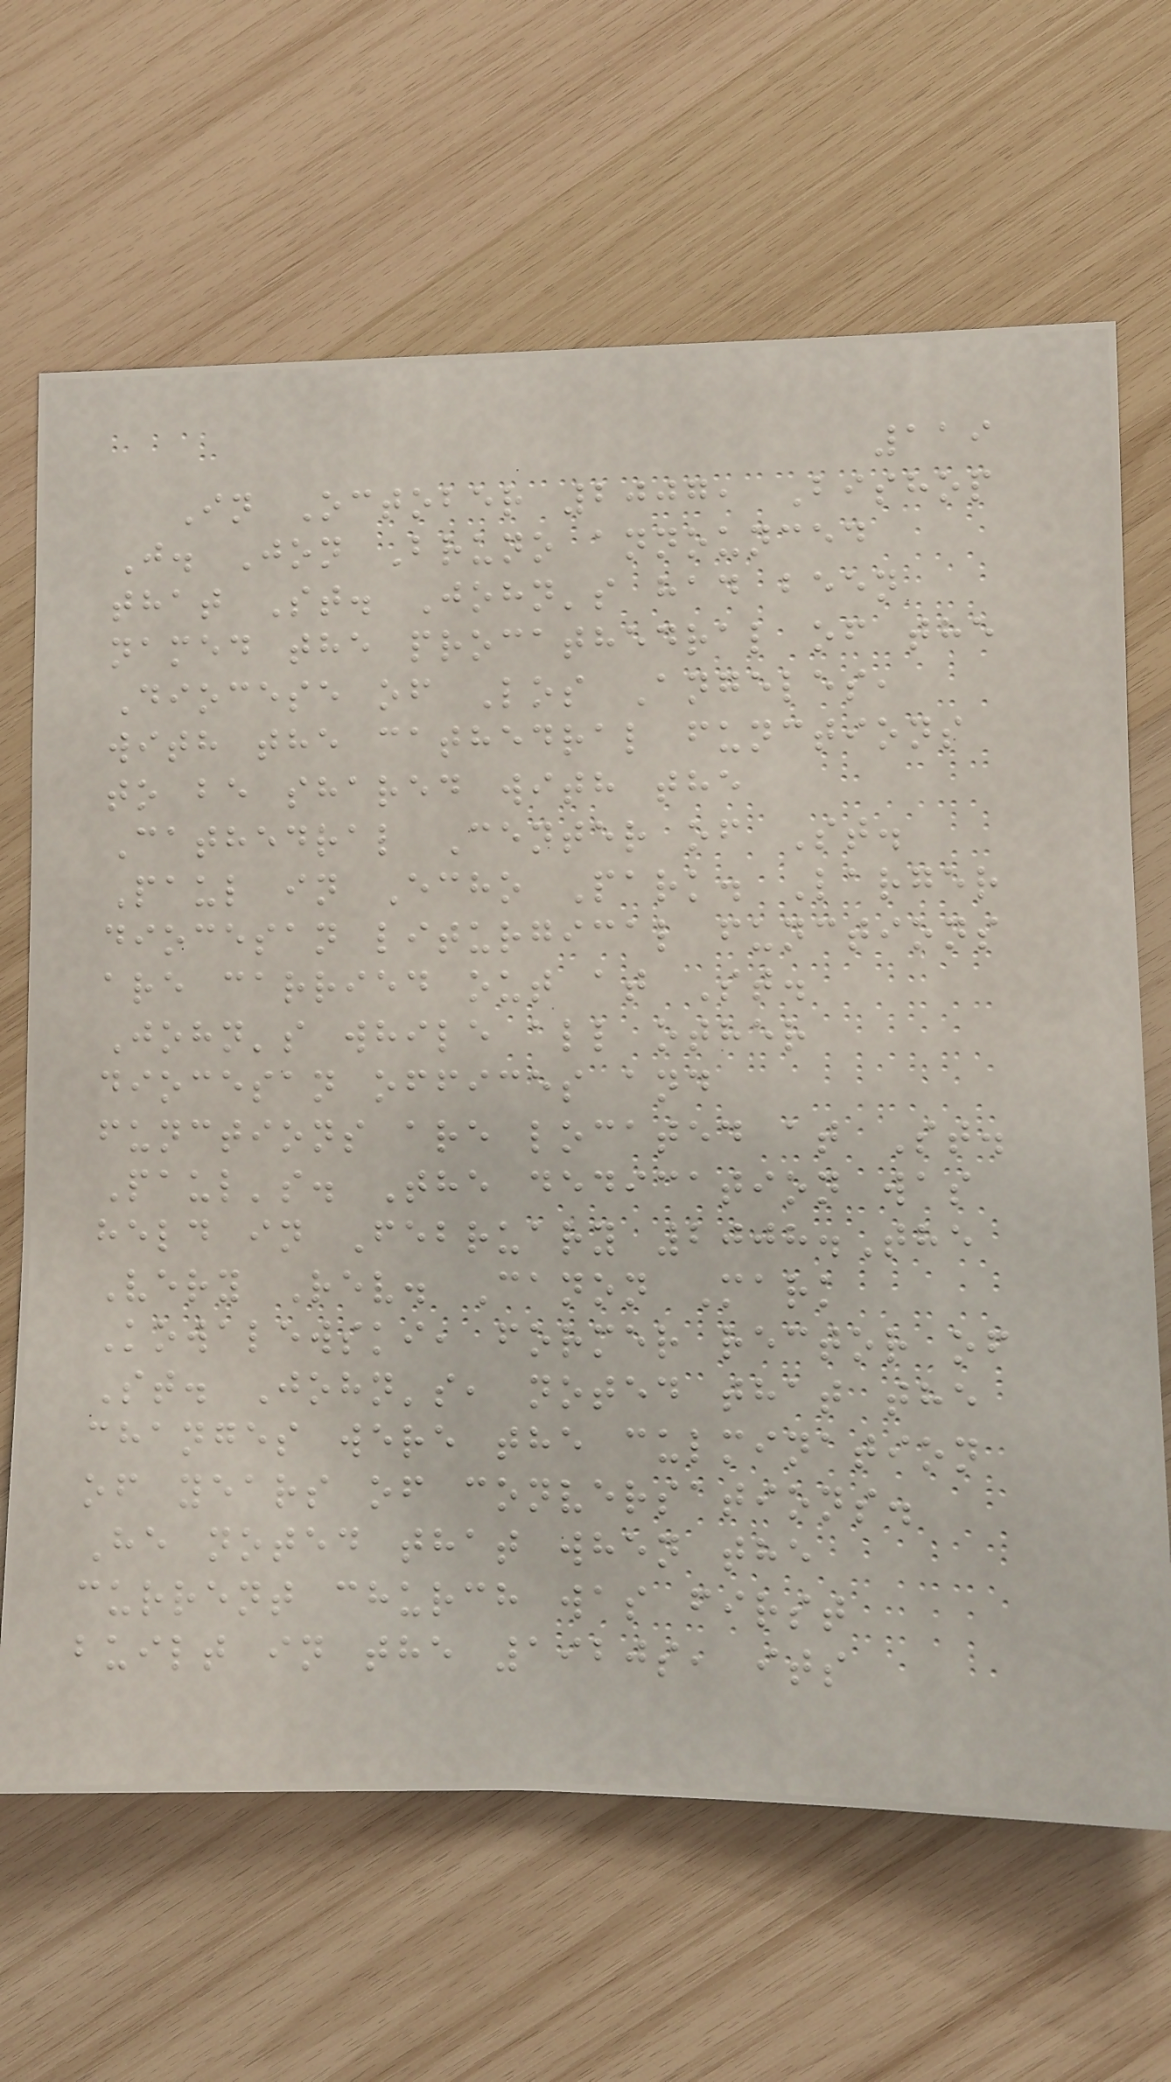119
In October 2007, Bishop
J. Jon Bruno announced
that St. John's had been
named the procathedral of the
Diocese of Los Angeles,
with the cathedral functions
to be shared with the
Cathedral Center of St.
Paul in Echo Park. Larger
diocesan liturgical functions
are carried out at St.
John's while all other
diocesan offices and
functions are located at St.
Paul's. The dedication was
held in February 2008.The
Very Rev. Canon Mark
Kowalewski, former rector of
St. John's, noted that the
changes were the culmination
of years of conversations.
He noted that when the
current church was first
built in the 1920s, its
